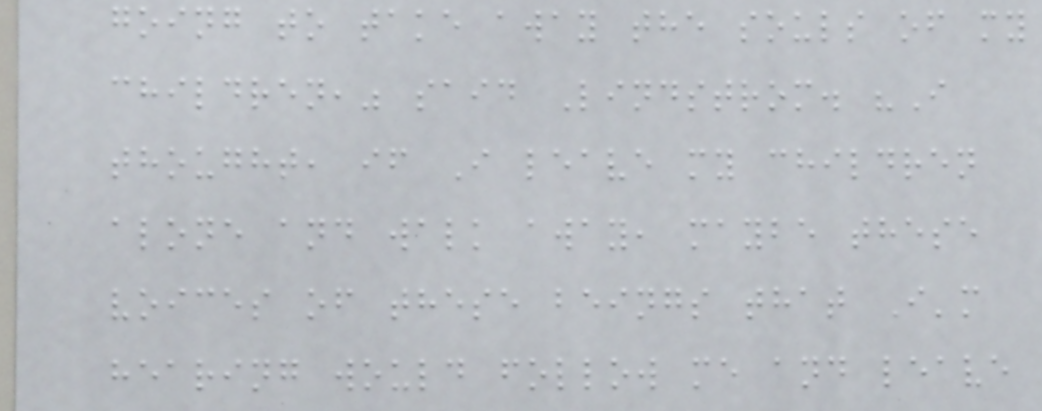going to take away the souls of my
children," said Lindstrom. "I
thought, if I leave my children
alone and walk away, maybe these
voices of these beings that I'm
hearing would follow me and leave
